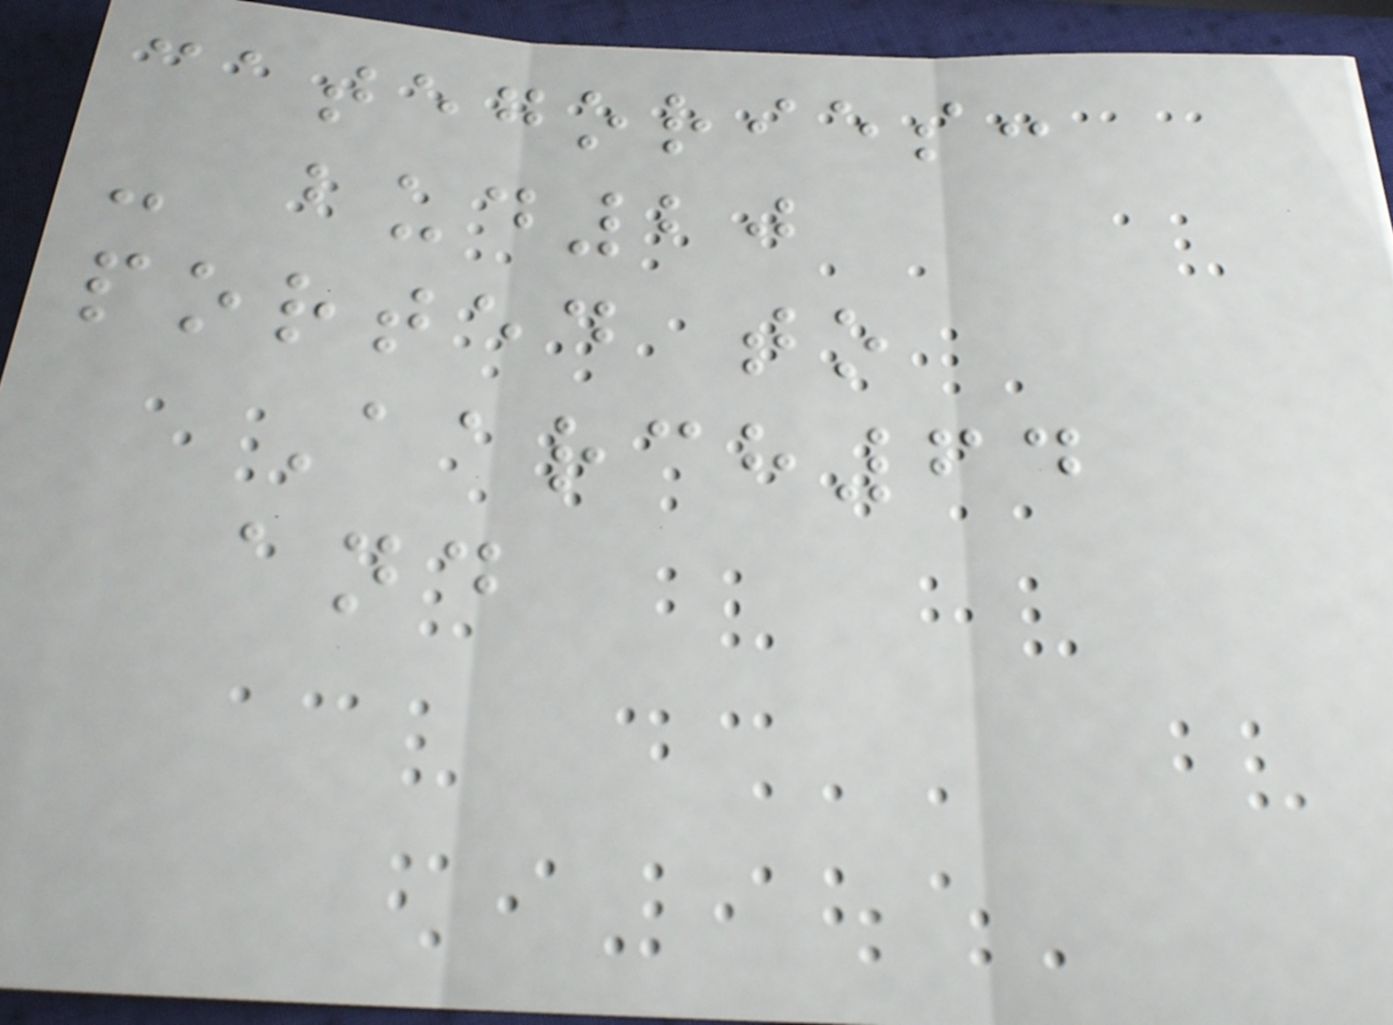categories:
- bud20
ported to
Aarch64
and
